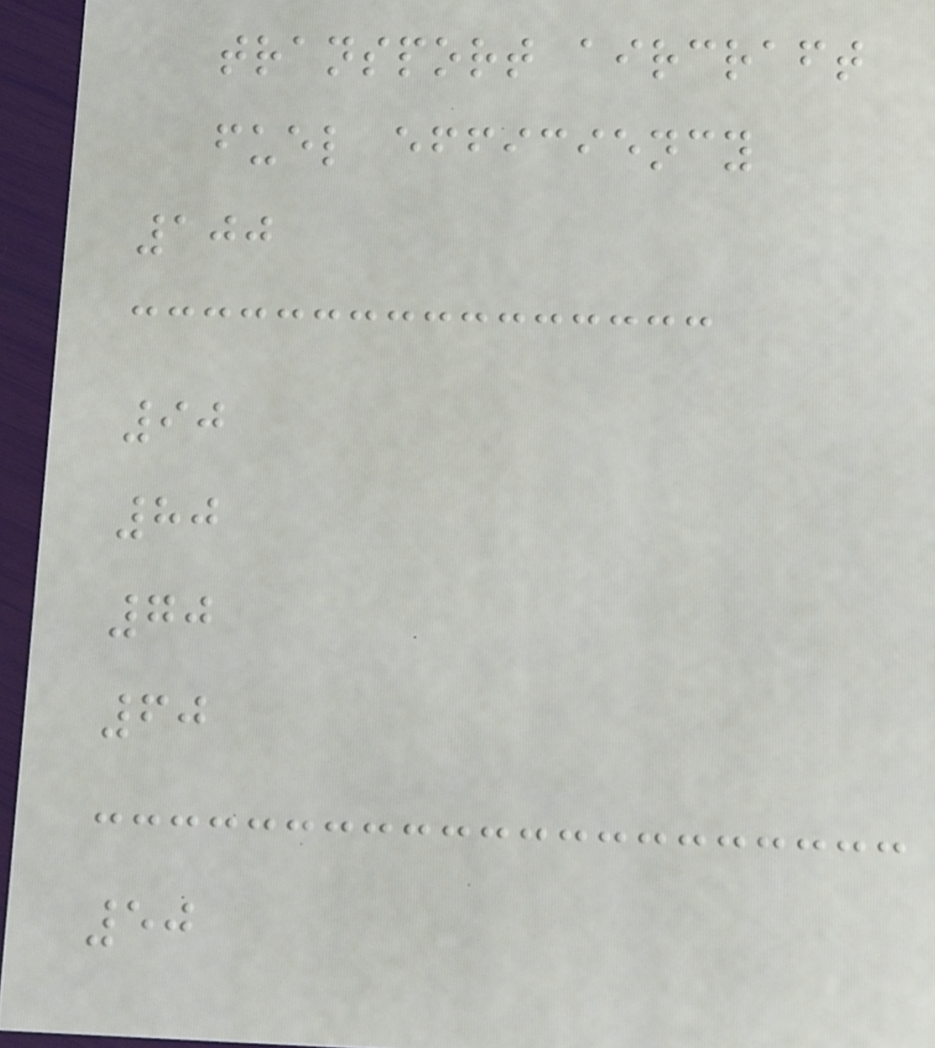transport aircraft
fuel efficiency
100
90
80
70
60
50
